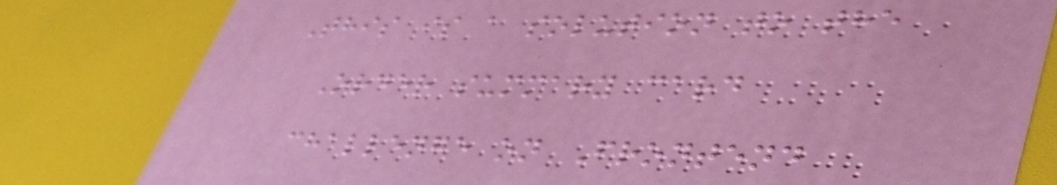This is a solution to the
Order summary card
challenge on Frontend
